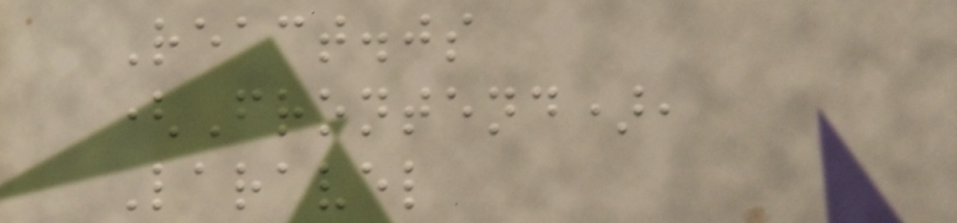React.js
(Frontend),
Laravel
